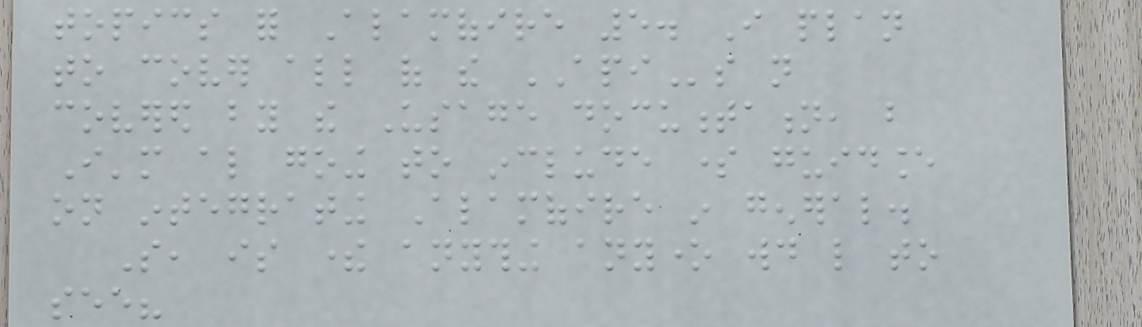topics for Alamofire 5. I plan
to cover all of the APIs not
covered by the Usage documentation, but
I'm also going to include some guidance
on integrating Alamofire in general.
So, is there anything anyone would like to
see?
